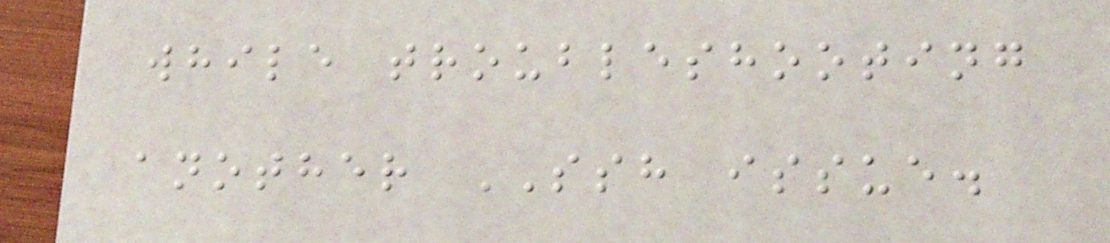while troubleshooting
another SSH issue.
